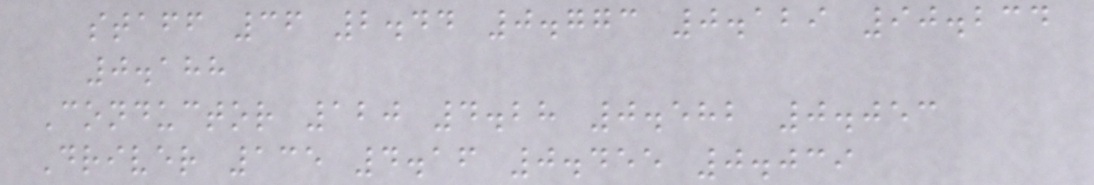staff 36 2.44 0.773 0.129 90.234
0.188
Conductor 120 4.28 0.582 0.053
Driver 135 4.16 0.455 0.039
